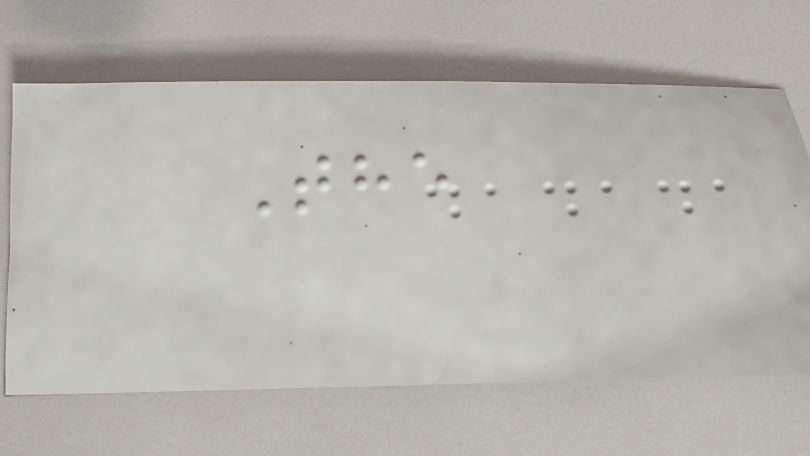The
